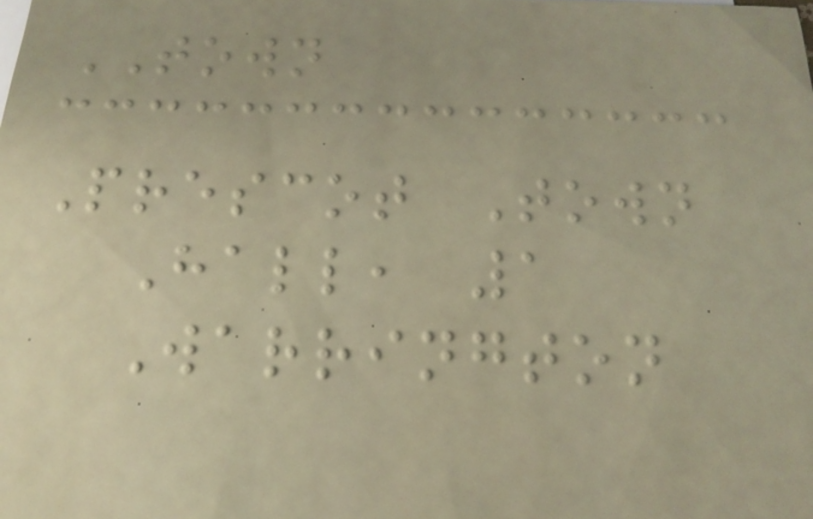TOWN
Prescot Town
Hall, 1
Warrington
